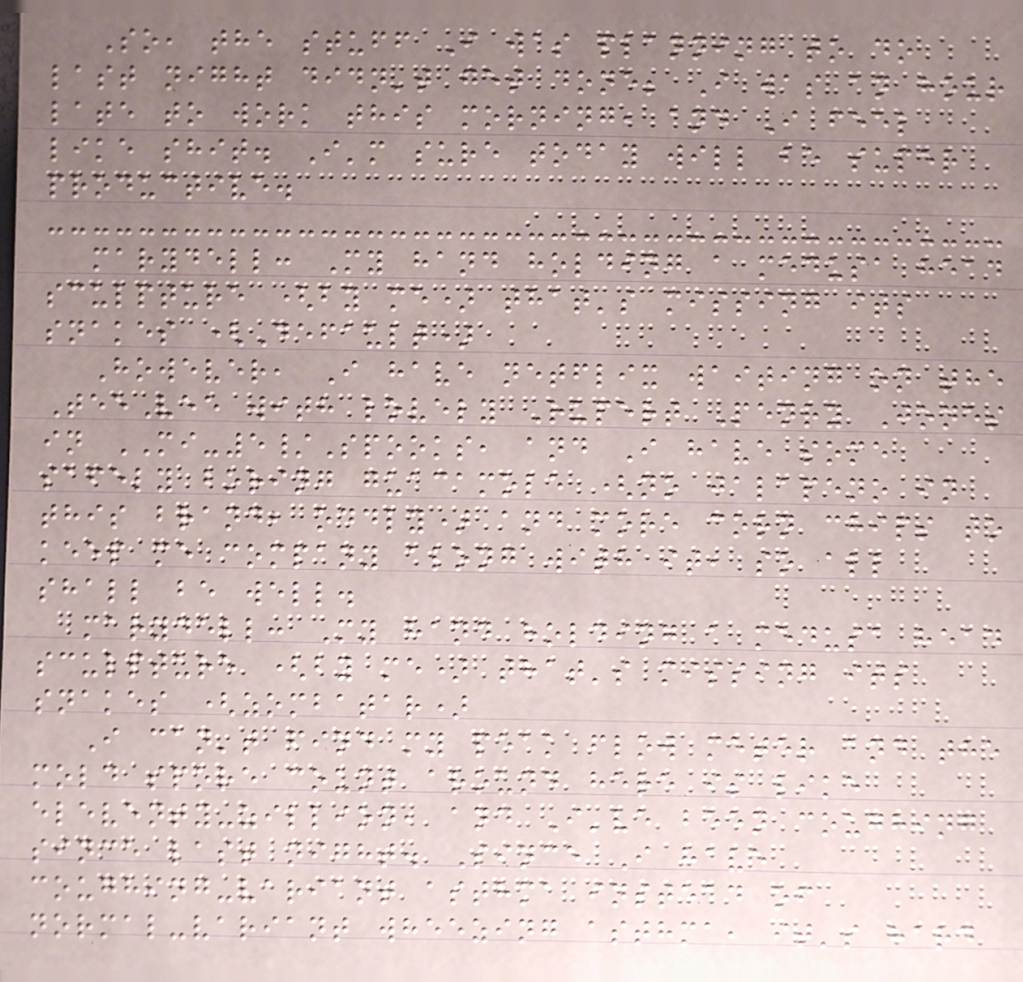So, the stuff I was planning to do
last night didn't get done; I was an hour
late to work this morning, and I feel
like shit. I'm sure today will be super
productive.
marydell: My hand holding a medusa head
sculpture (by me) that's missing its
snakes (Default)
However, I have netflix waiting on the
TeeVee with lovely Rupert Penry Jones
in MI-5/Spooks, and I have some
safely boring guacamole (no jalapeno in
this brand, oddly) and more corn chips to
keep me company along with it, so all
shall be well.
marydell: My hand holding a medusa head
sculpture (by me) that's missing its
snakes (zombatar)
I can't find my peak flow meter and the
mold spore count around here is like
eleventy-zillion, and I've been coughing
since last night. Since I have
coughing-variant asthma instead of
normal-variant wheezing asthma, it's hard
